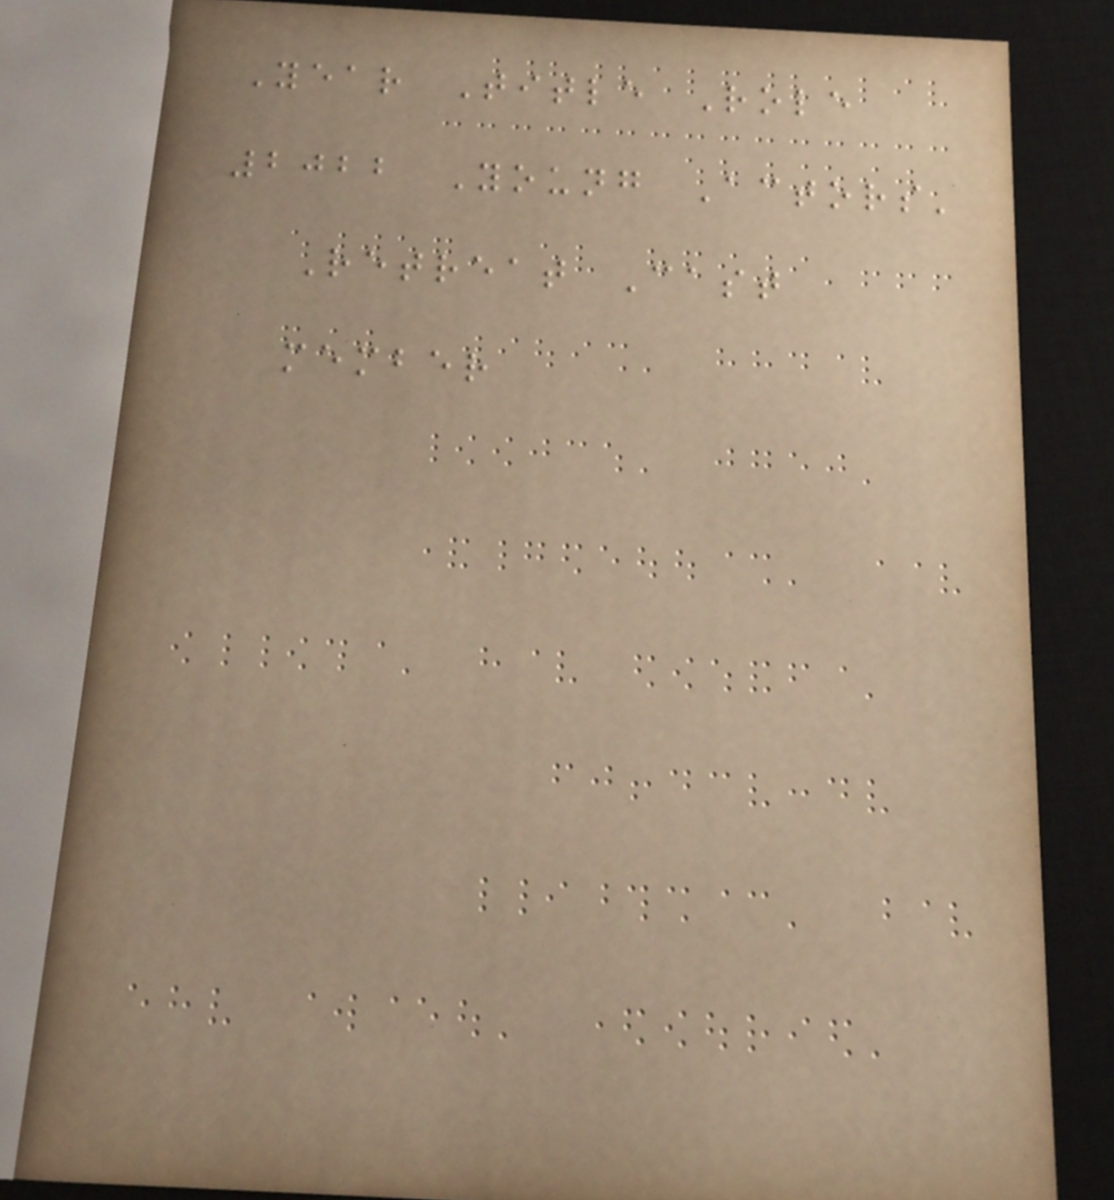Year Title Role
2022 Young Actors'
Retreat Cast
member
